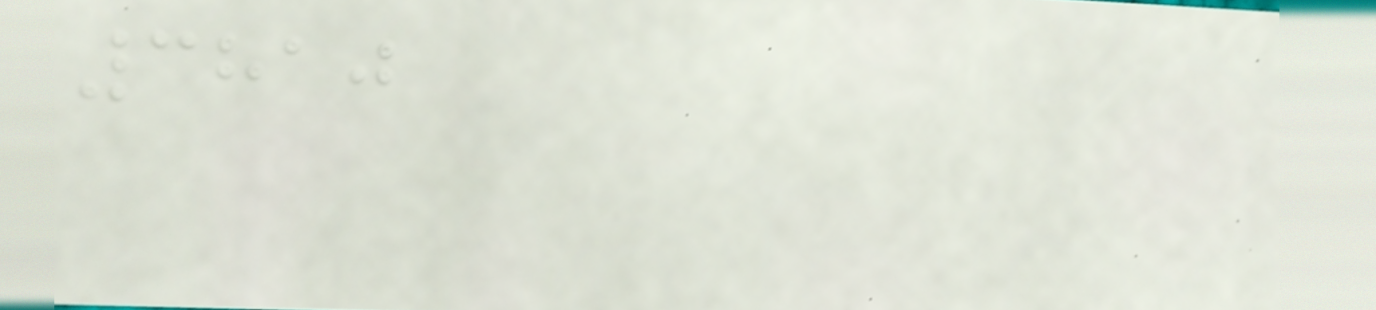3810
